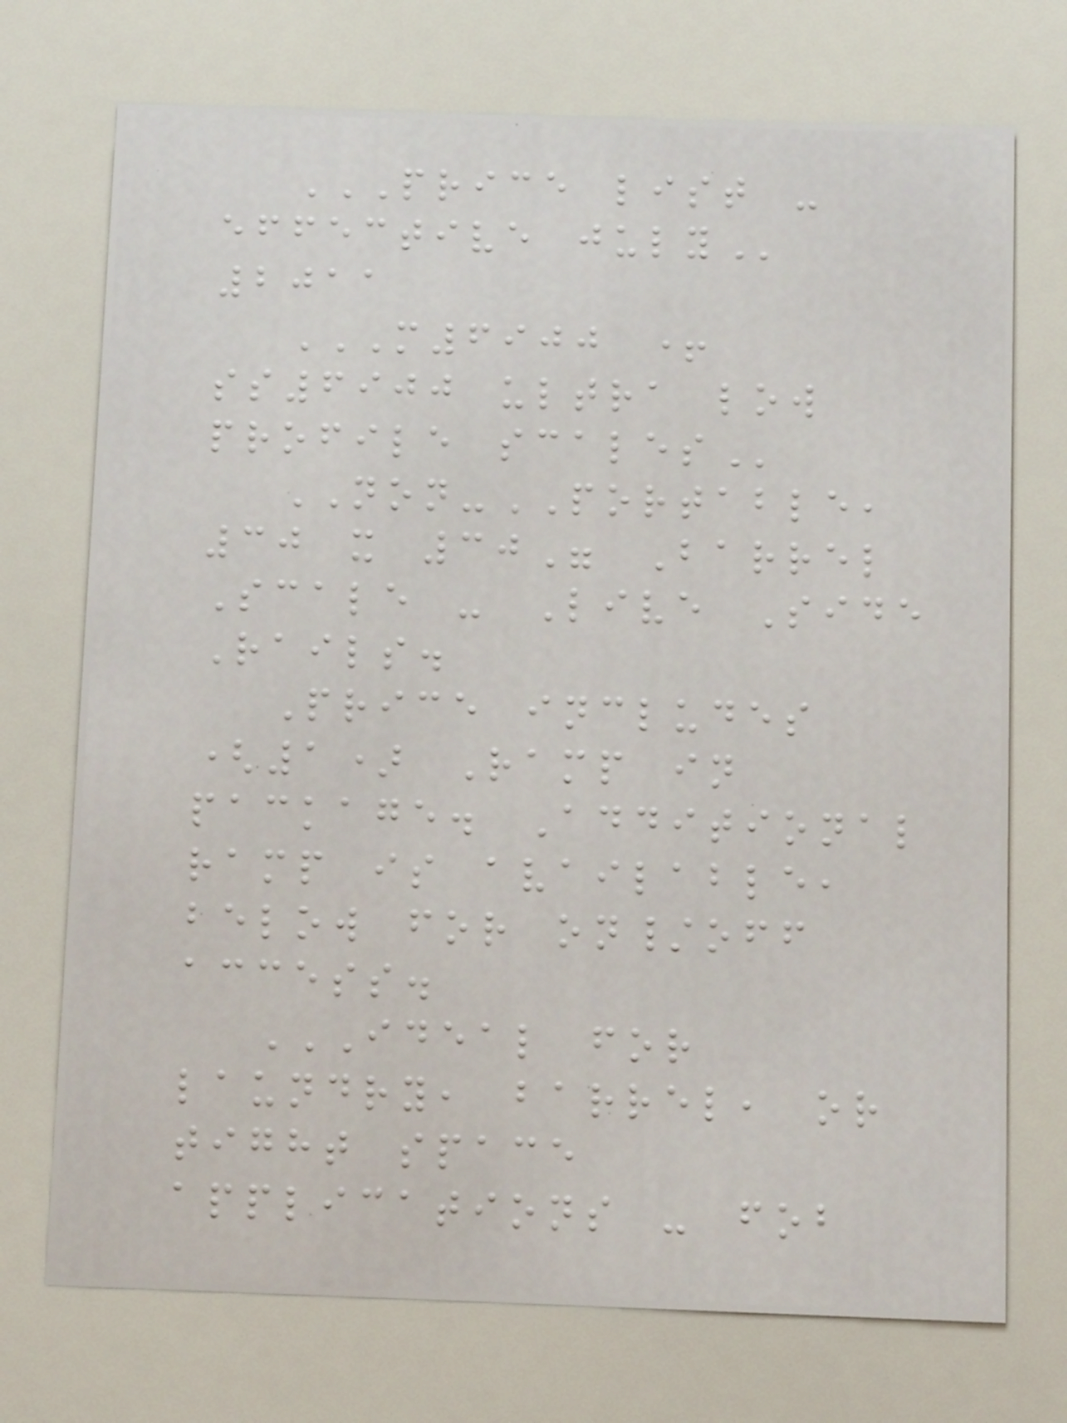PRICE LIST -
EFFECTIVE JULY
2011
M6900 +
SS6900 ULTRA LOW
PROFILE SCALES
NON-PORTABLE,
30 x 30" Barrel
Scale - Live Side
Rails.
Price includes
(1) Ramp in
package. Additional
ramp is available,
below for on/off
access.
IDEAL FOR
LAUNDRY, BARREL, OR
TIGHT SPACE
APPLICATIONS - FOB
